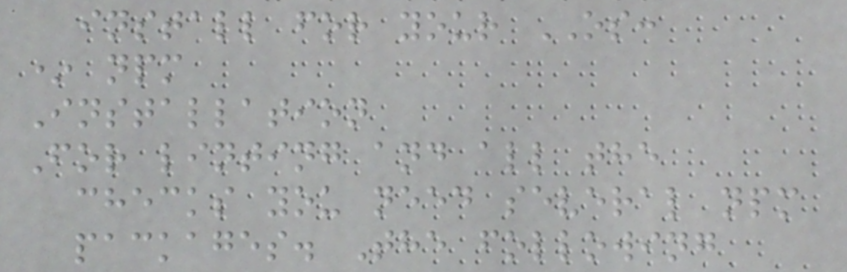install for your OS:
* npm
Installation
For linting and all the
checks you need several npm
packages. The following
